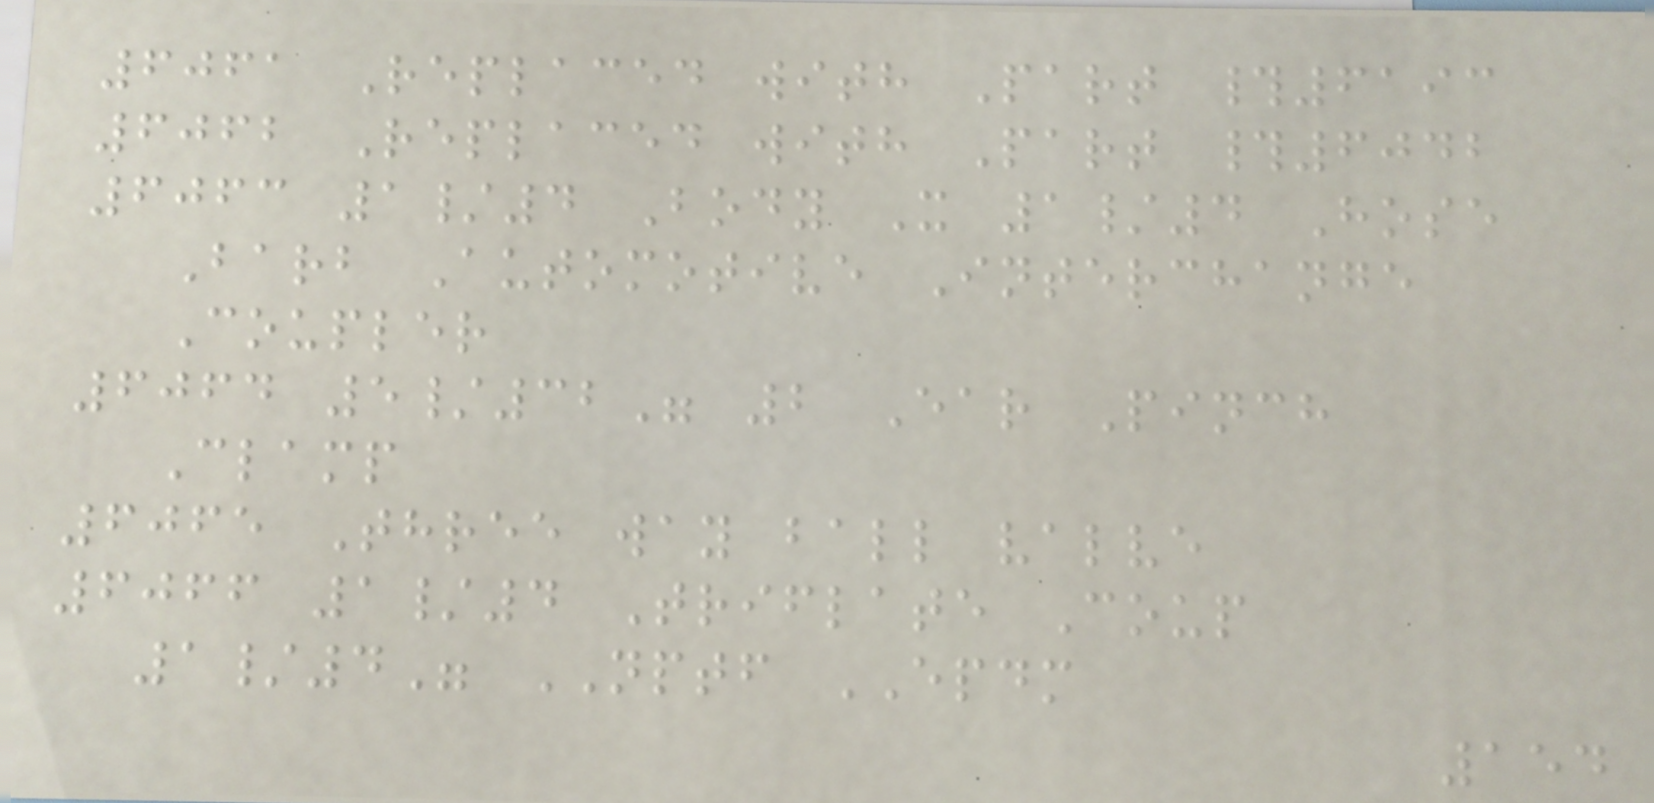6061 Replaced with Part #6193
6062 Replaced with Part #6042
6063 1/4 Body X 1/4 Hose
Barb Automotive Interchange
Coupler
6064 5/32" 2 Ear Pinch
Clamp
6065 Three way ball valve
6066 1/4 Triflate Coup
1/4" NPTF EPDM
154
